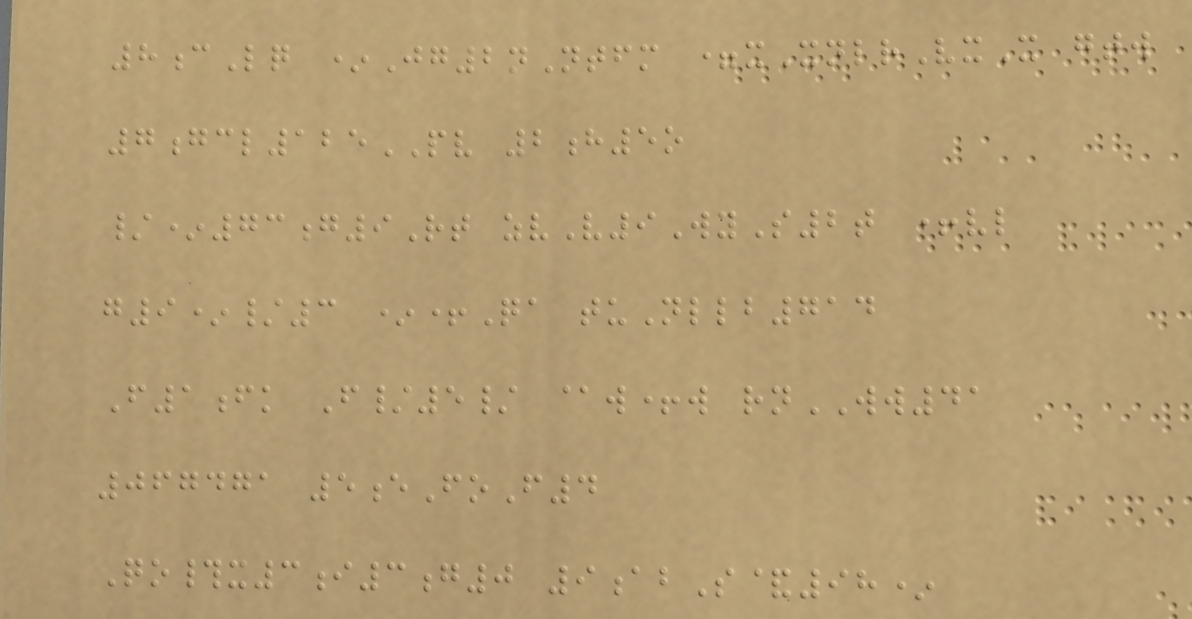8cLq *Jg2nNtfm =xXnlrVxX gtw
7gcl125PV 2h5o
/*73g9Rt zvV9WyS2t +vl
g9*/3 *+Qa tuNllb714
F1fk F/5/ @w+w rnWW41
067471 5eFoF4
Qo#x3i3g0 9abS&98*
